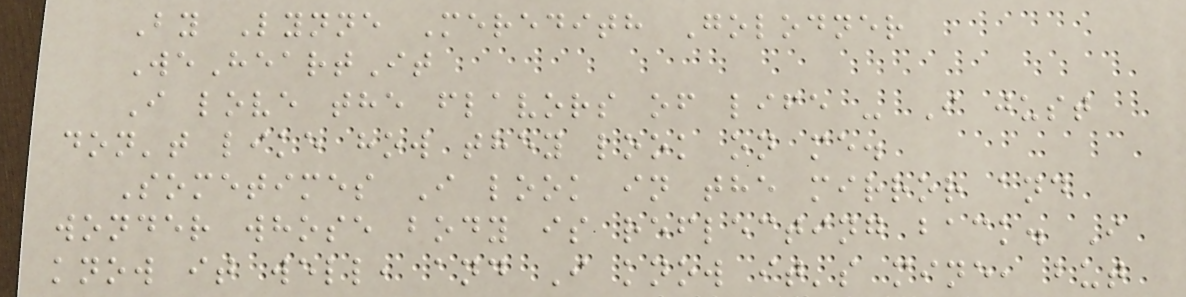By Lynne Meredith Golodner
WeHeartIt
I love the flavors of life - I just
don't like how they look on me.
Sometimes I look in the mirror and
wonder whose body is reflecting back. I
know it well, and I know it's mine, but
